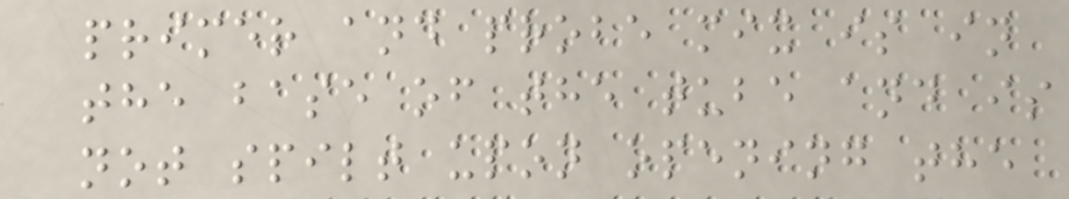primer and probe mix is in
the base of the tube and is
not spilt upon opening the
